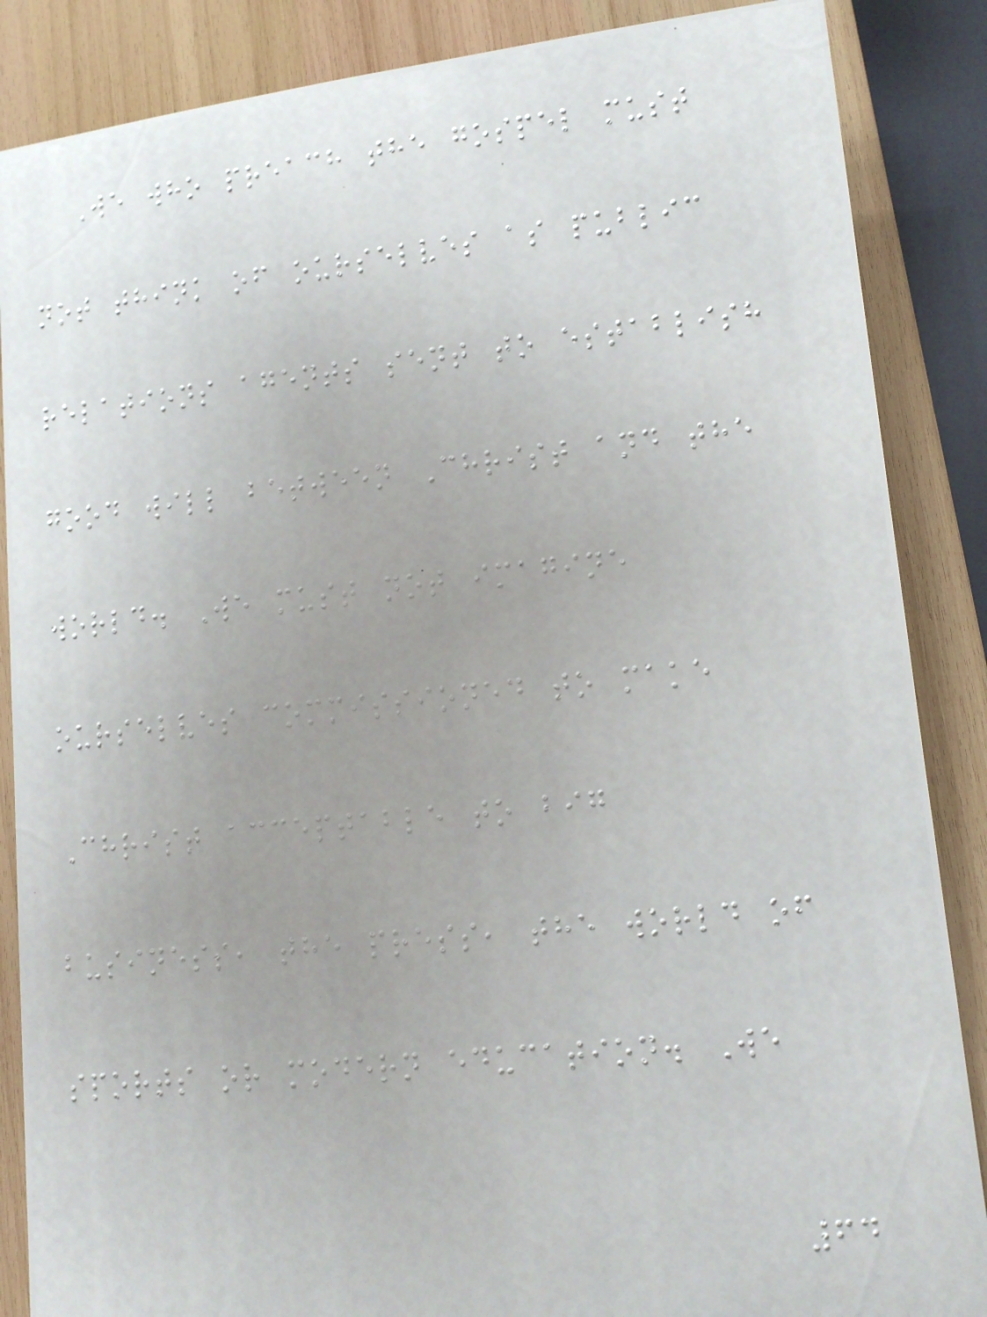We who preach the gospel must
not think of ourselves as public
relations agents sent to establish
good will between Christ and the
world. We must not imagine
ourselves commissioned to make
Christ acceptable to big
business, the press, the world of
sports or modern education. We
64
